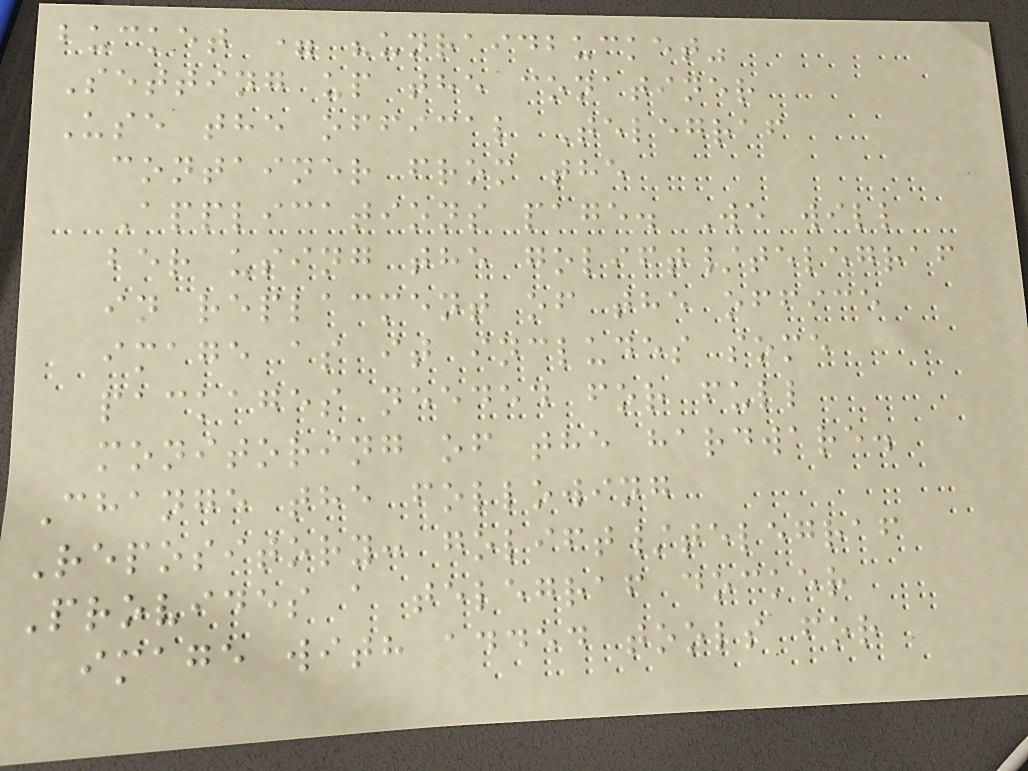bucket = "unraidbucket"
Setting up the conatiner
Use the offical Telegraf
container from the
Applications page. We will
ber using the golift/telegraf
in replacment of the office
image as it includes some
packages needed for full
monitoring of the hardware.
Change the following
Repository: golift/telegraf
Provides a telegraf docker
image with added tools for
